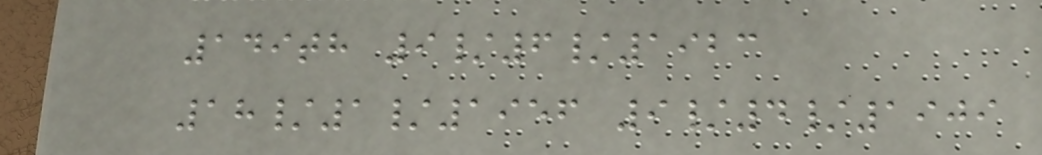149th 9/6/1923
18/1/1956 9/4/1909
